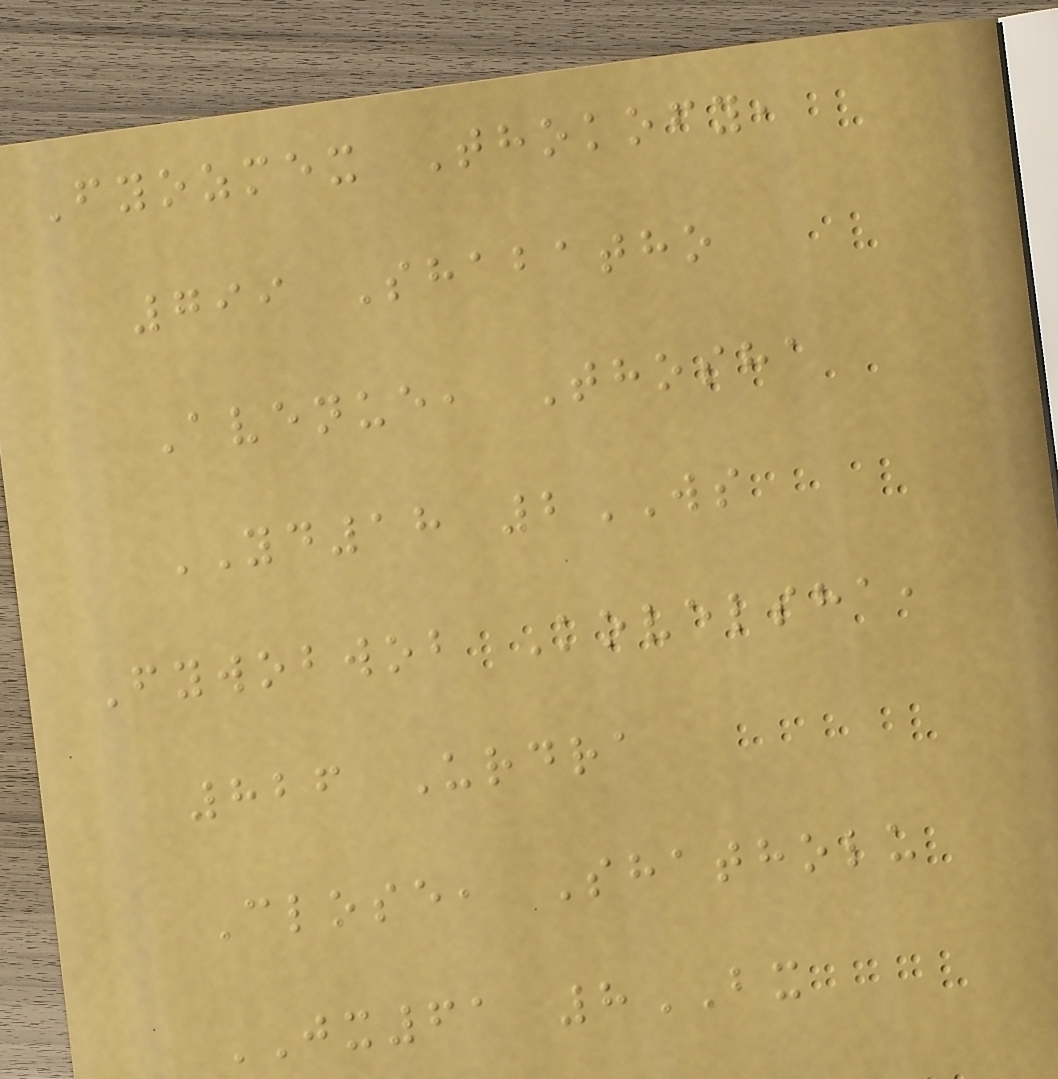Fyozmex Thokofy,
799 Shabatho
Avenue, Thosha
YD18 2WS
Fywobwob Kovelsha,
826 Urdra
Close, Shatholu
JX61 8BX
